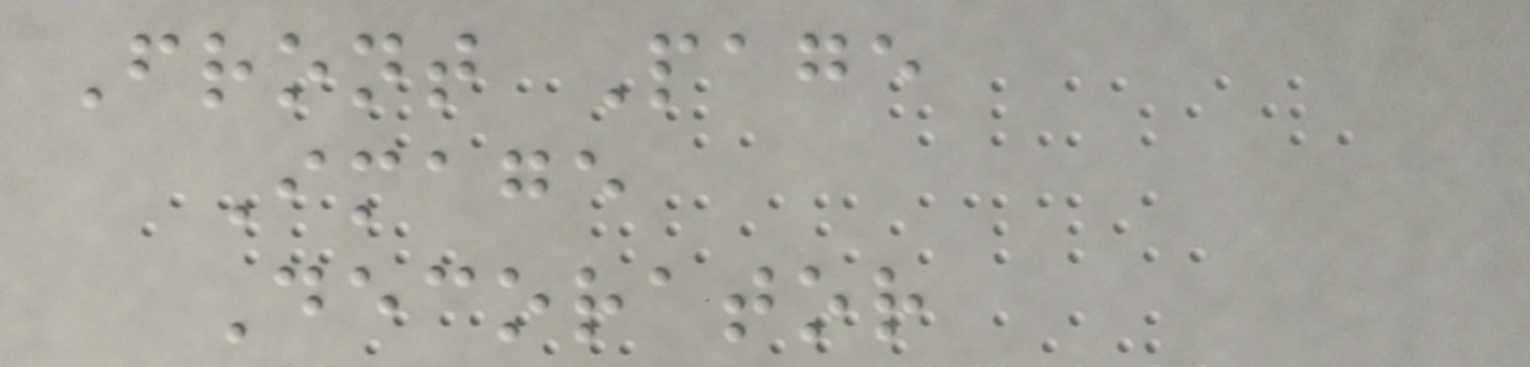Front Page
Image
Decorator
